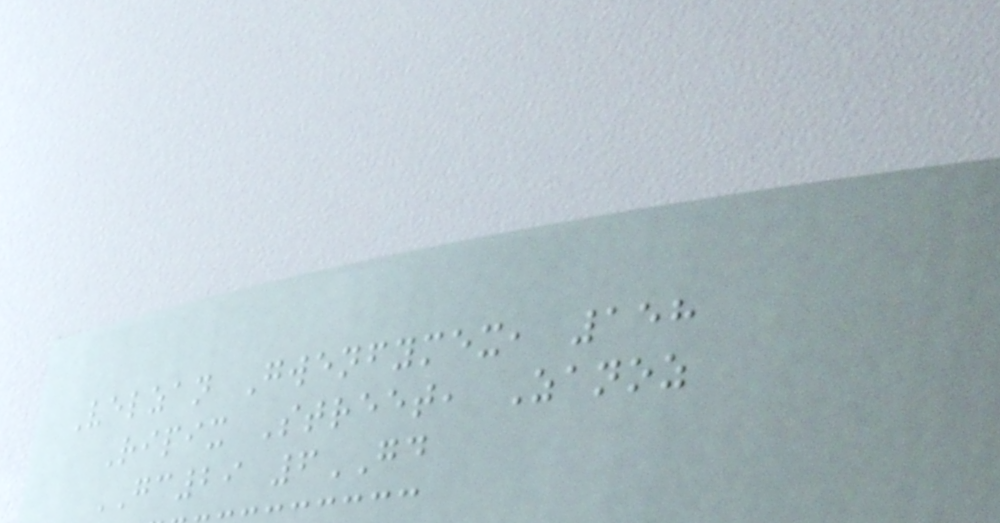Velzan Gwenfymex, 158
Ripix Street, Zanoz
GC29 6GD
